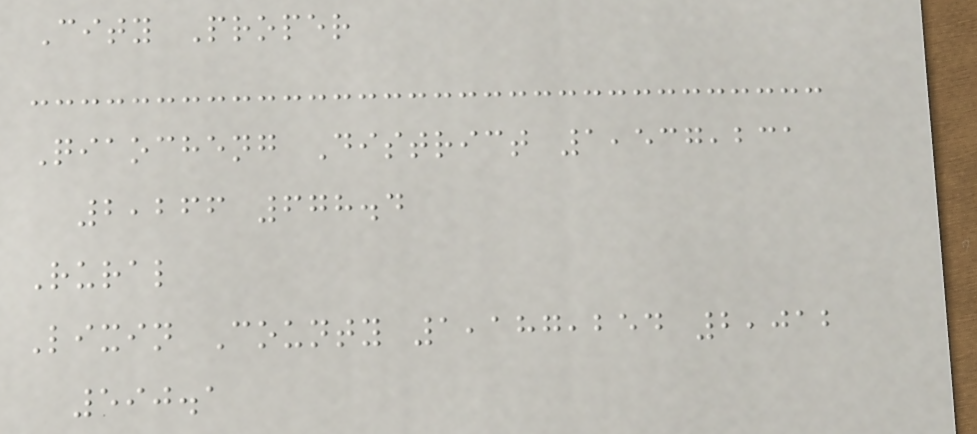City Proper
Qiaocheng District 1,537,231
2,266 678.4
Rural
Lixin County 1,187,254 2,012
590.1
